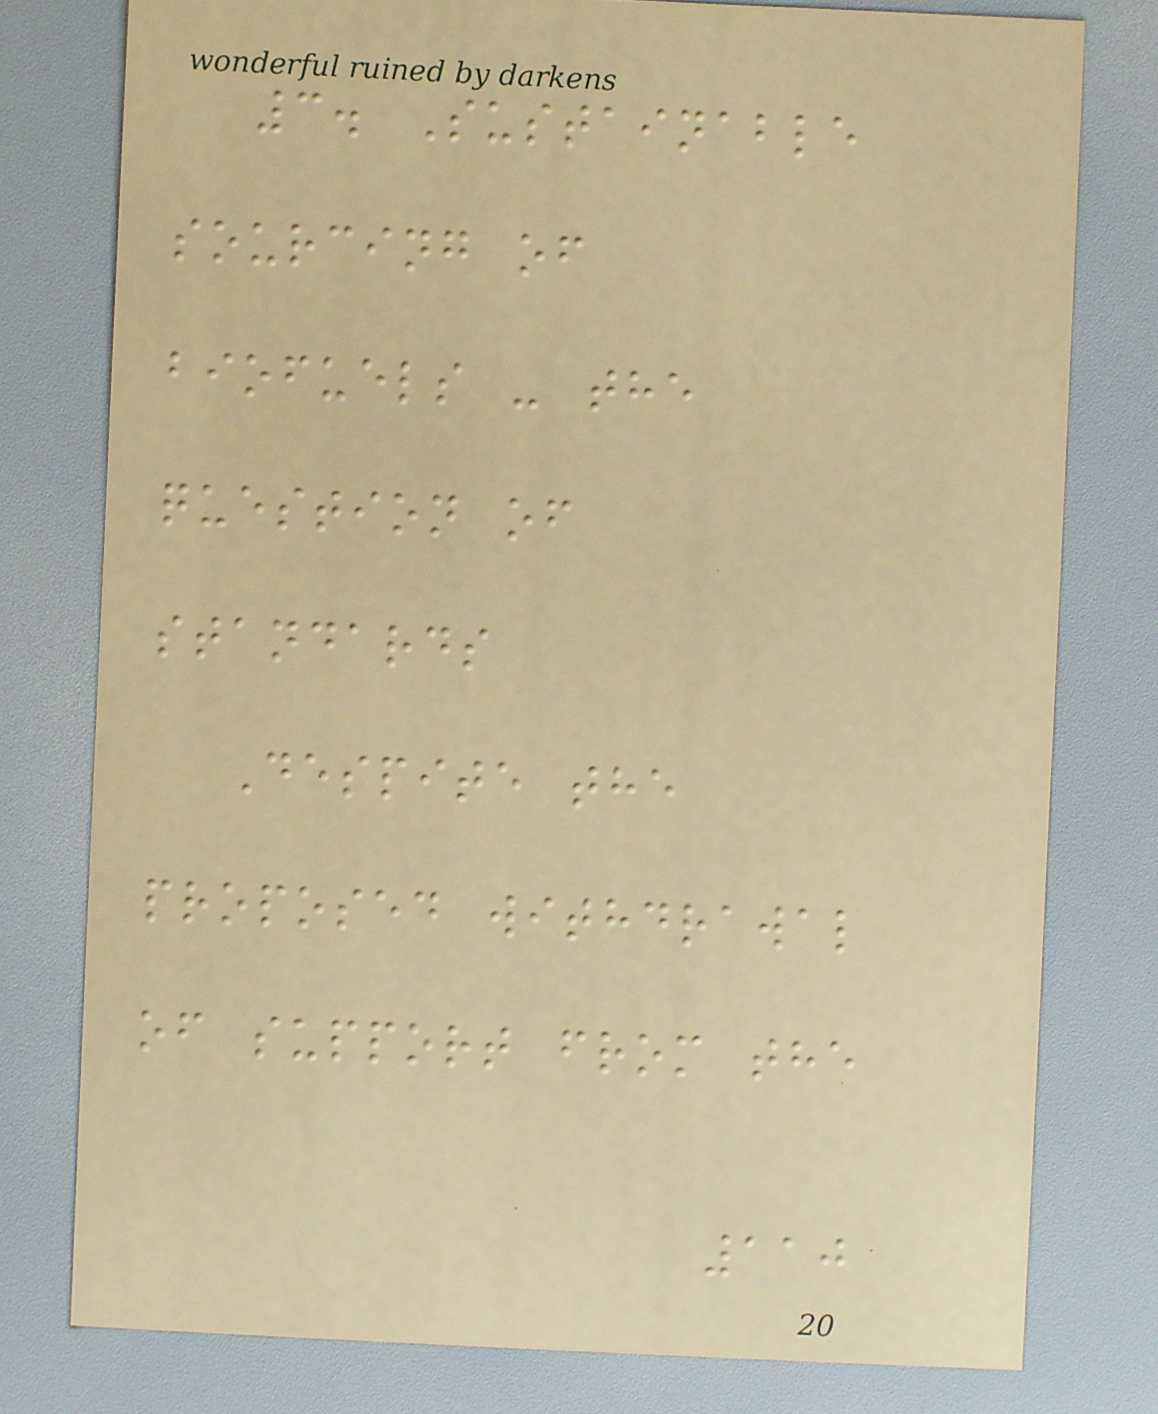3. Sustainable
sourcing of
biofuels - the
question of
standards
Despite the
proposed withdrawal
of support from the
110
